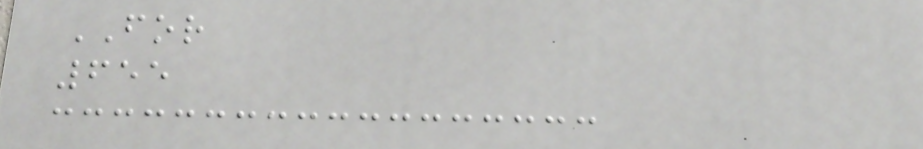FOR
655
